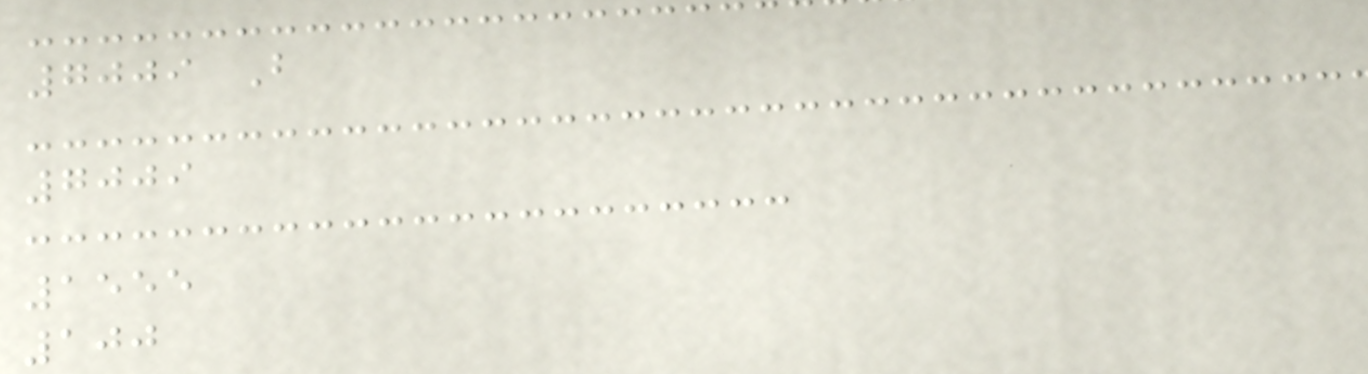7009 B
7009
1555
100
